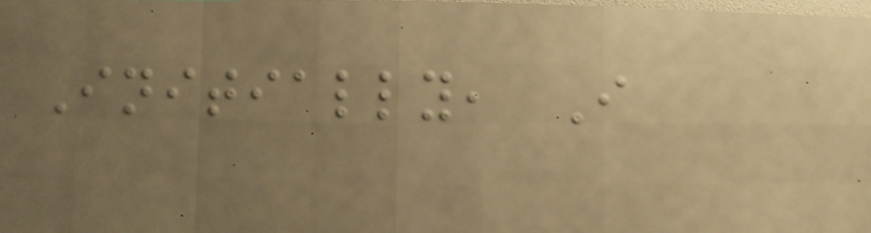Initially, I
